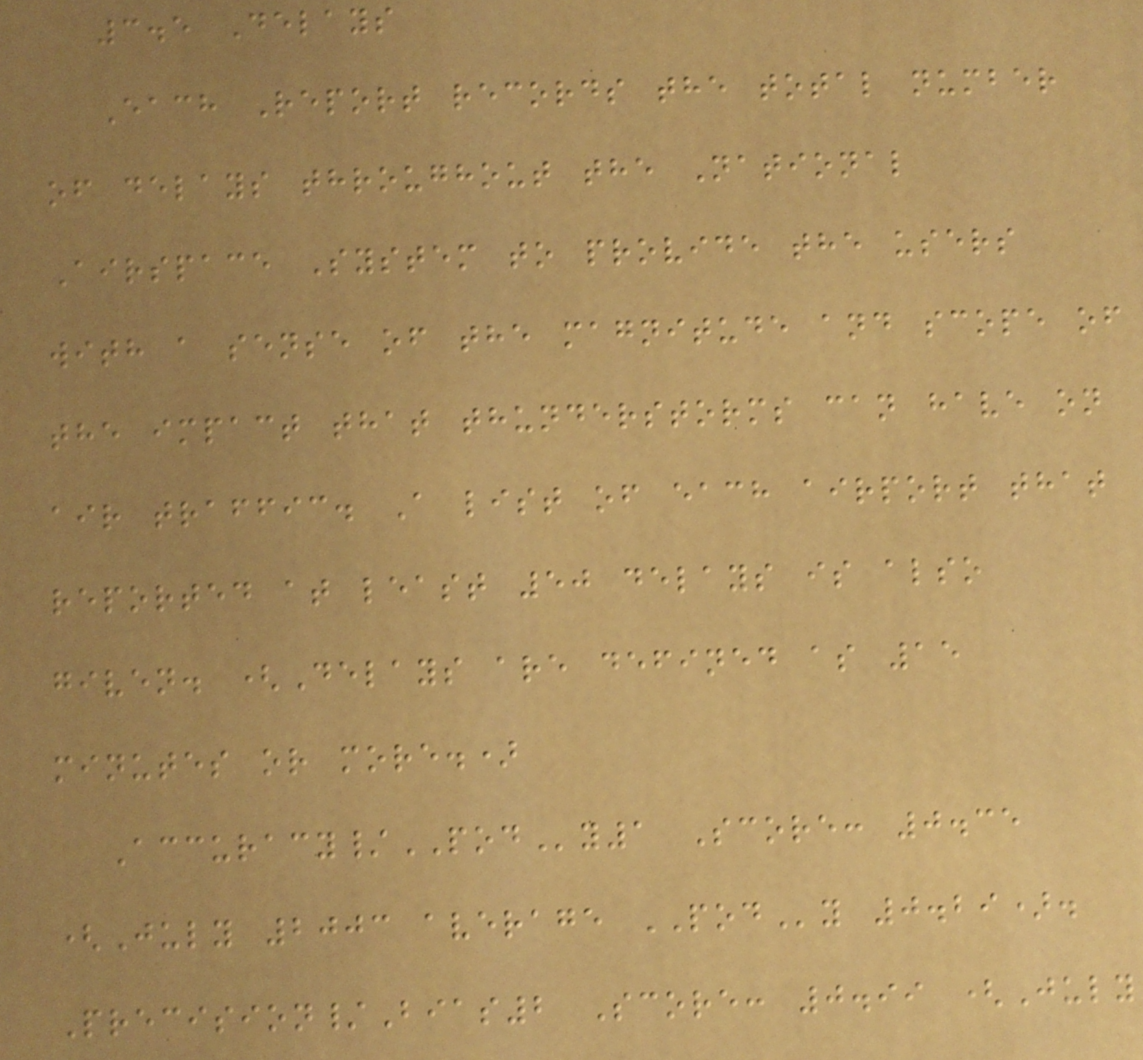3.5 Delays
Each Report records the total number
of delays throughout the National
Airspace System to provide the users
with a sense of the magnitude and scope of
the impact that thunderstorms can have on
air traffic. A list of each airport that
reported at least 50 delays is also
given. (Delays are defined as 15
minutes or more.)
Accuracy/PODy1 Score: 0.35
(July 2003 average PODy 0.29).
Precision/Bias2 Score: 0.99 (July
